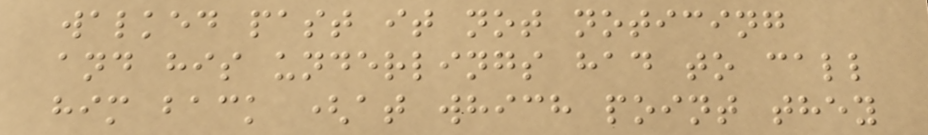walked past it not noticing
and his underlings had to call
him back (at which point they
